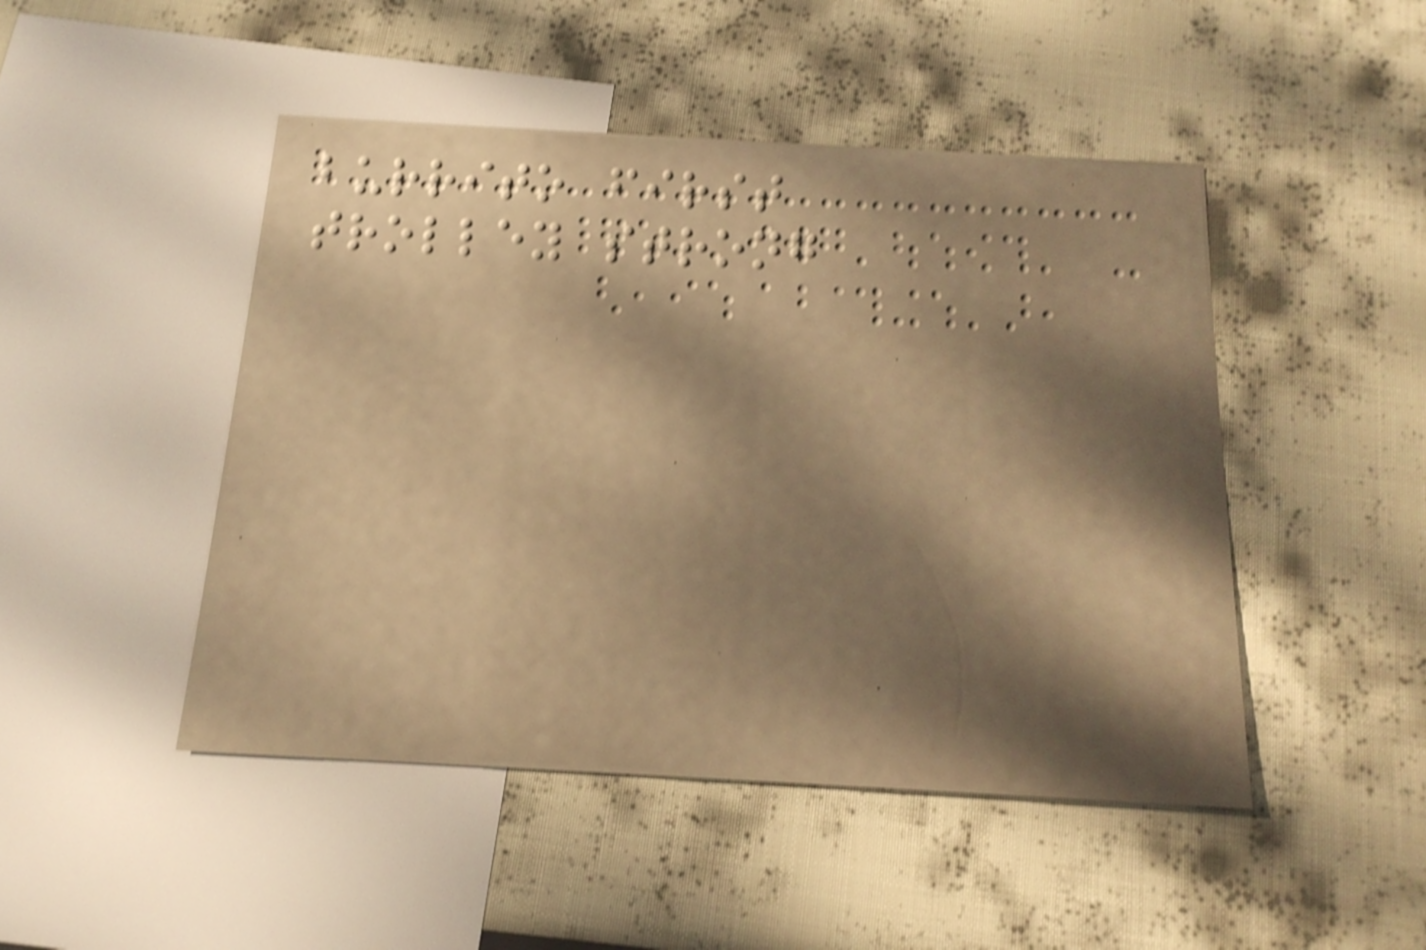burrito first
trolley strong
